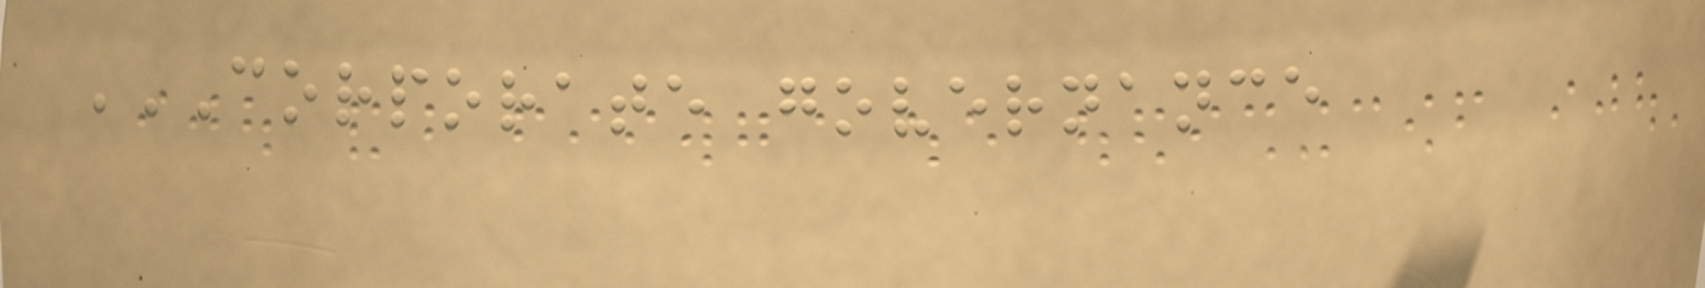CORPORATE GOVERNANCE
